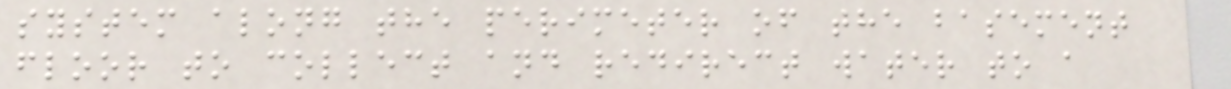system along the perimeter of the basement
floor to collect and redirect water to a
